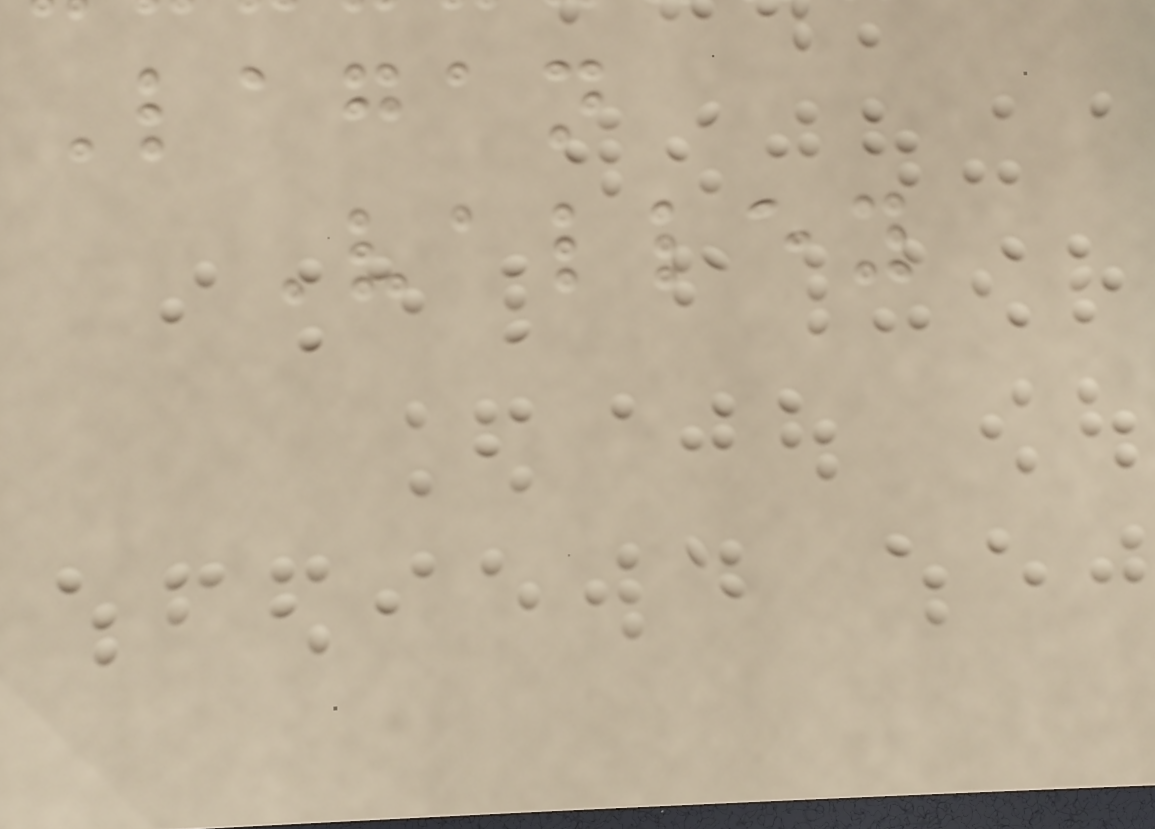Lagan
Valley
